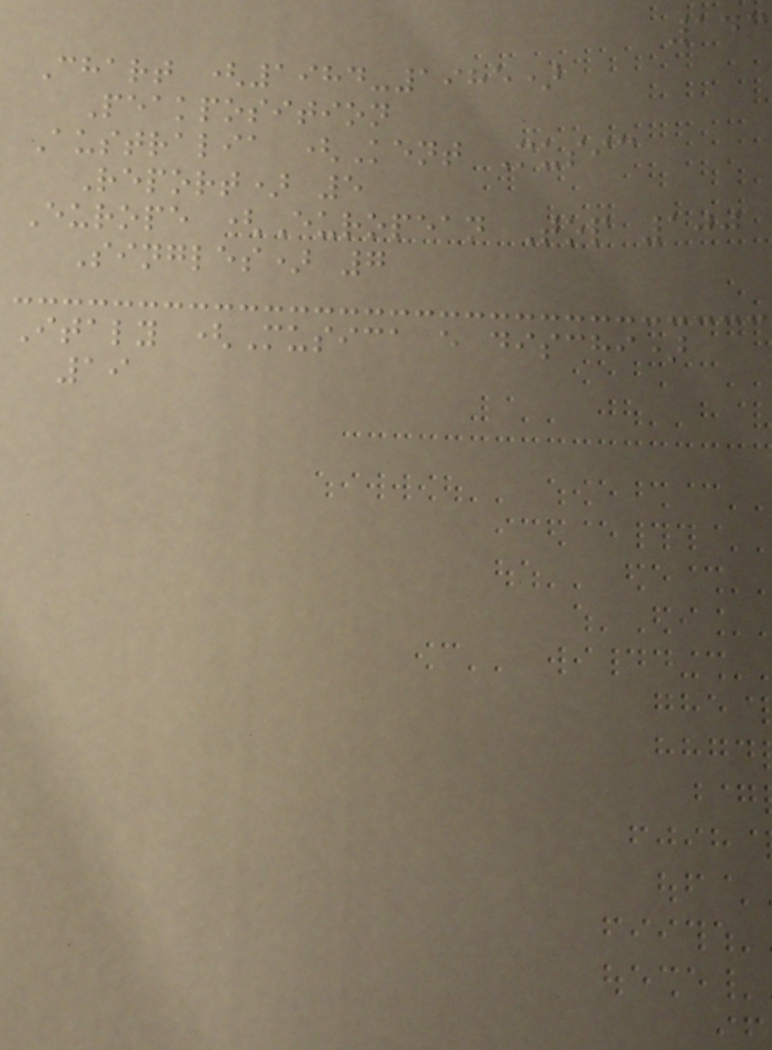143
Chart (1984-1985)
Peakposition
Australia (Kent Music
Report) 5
Europe (European Top 100
Singles) 7
Italy (Musica e dischi)
19
